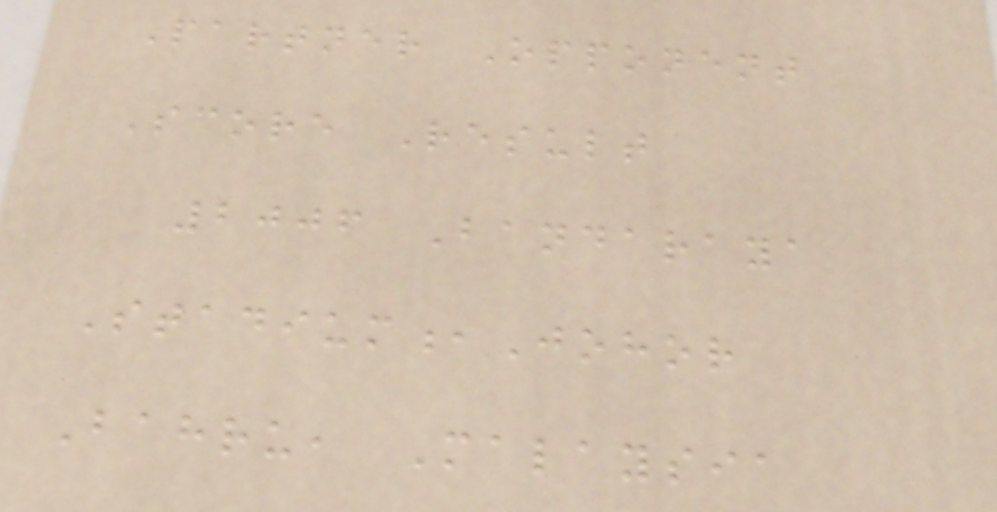Partner Opponent
Score Result
2006 Bandaraya
Stadium,Johor
Bahru, Malaysia
